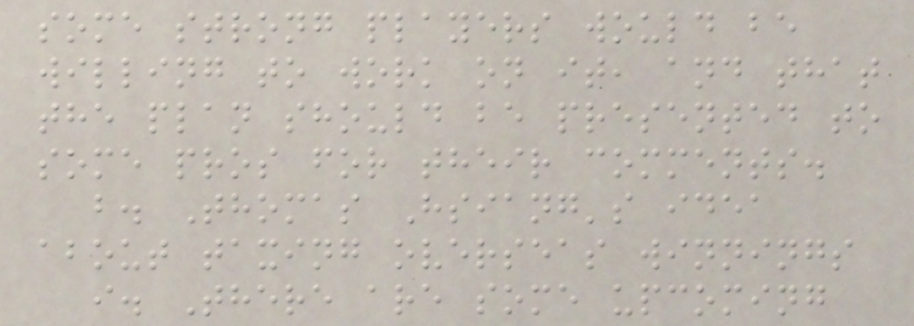some strong players would be
willing to work on it, and that
the plan should be presented to
some pros for their comments.
b. Thomas Hsiang's idea
about taxing overseas winnings
i. There are some upcoming
